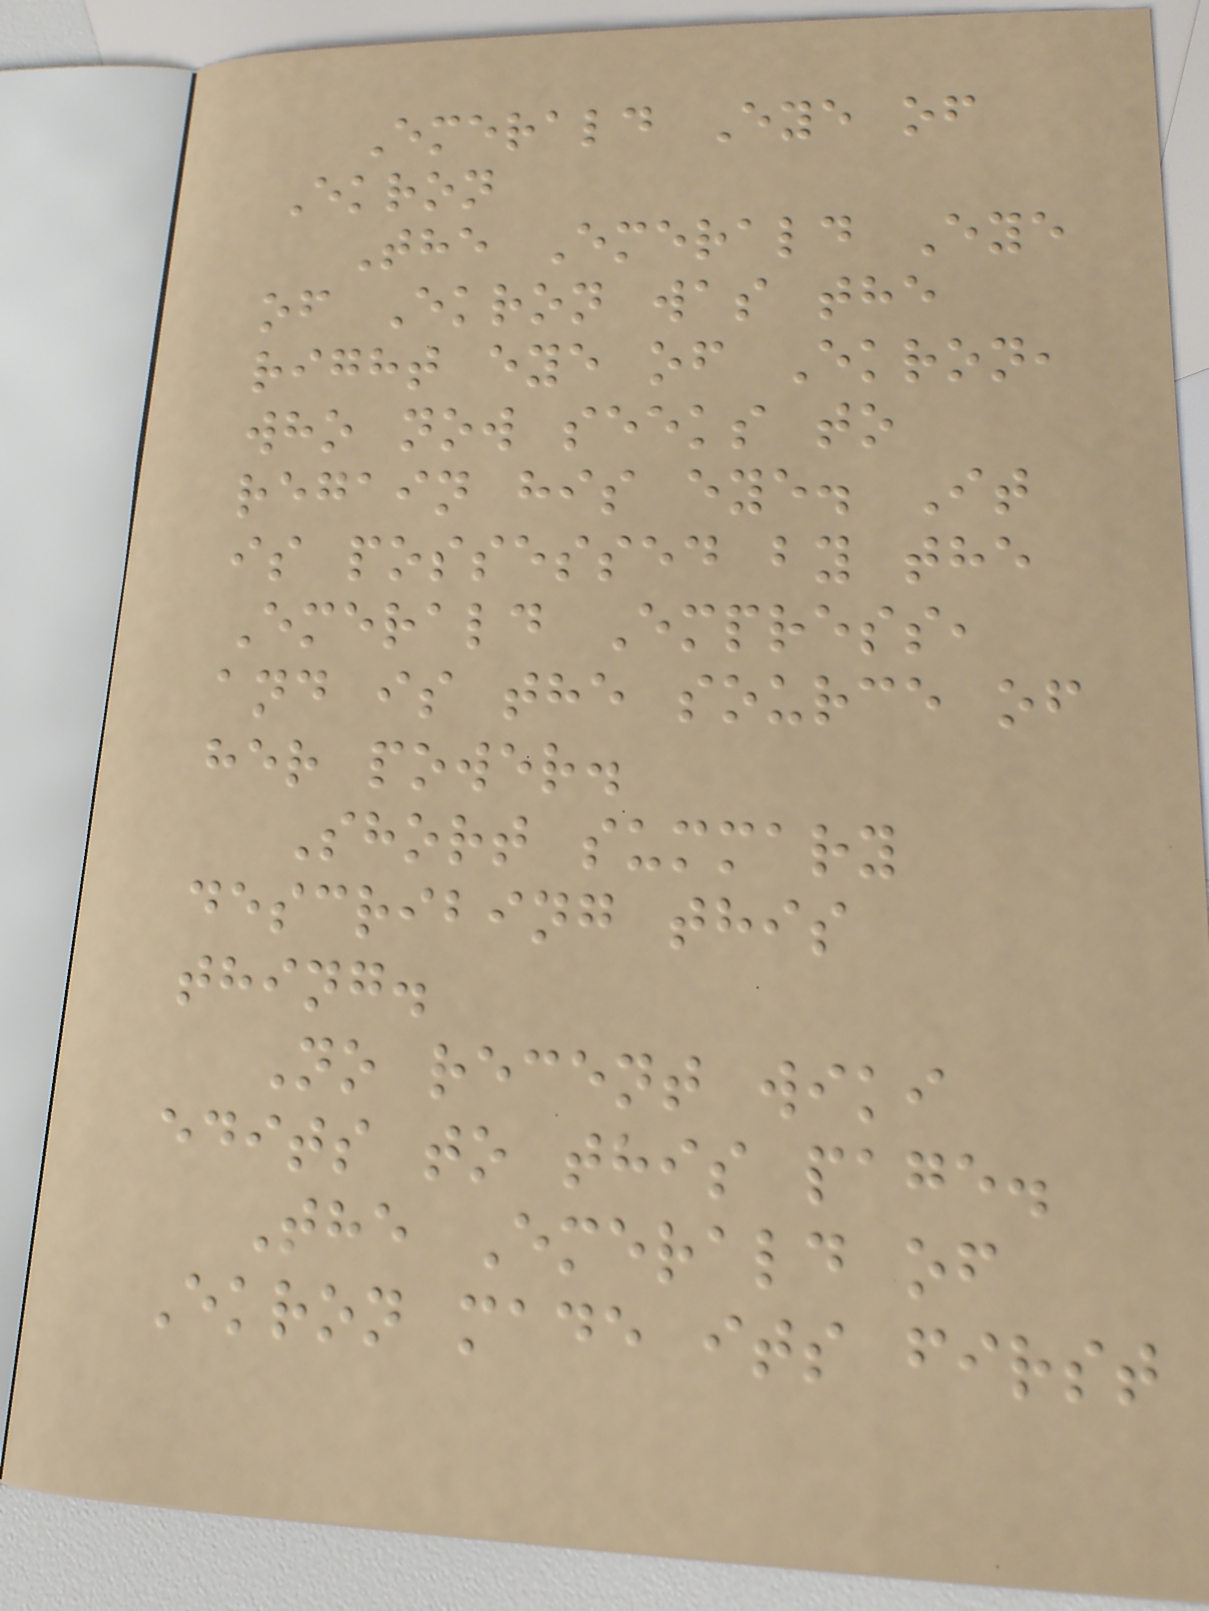Emerald Eye of
Ekron
The Emerald Eye
of Ekron was the
right eye of Ekron,
who now seeks to
regain his eye. It
is possessed by the
Emerald Empress,
and is the source of
her power.
Short summary
describing this
thing.
No recent wiki
edits to this page.
The Emerald of
Ekron made its first
